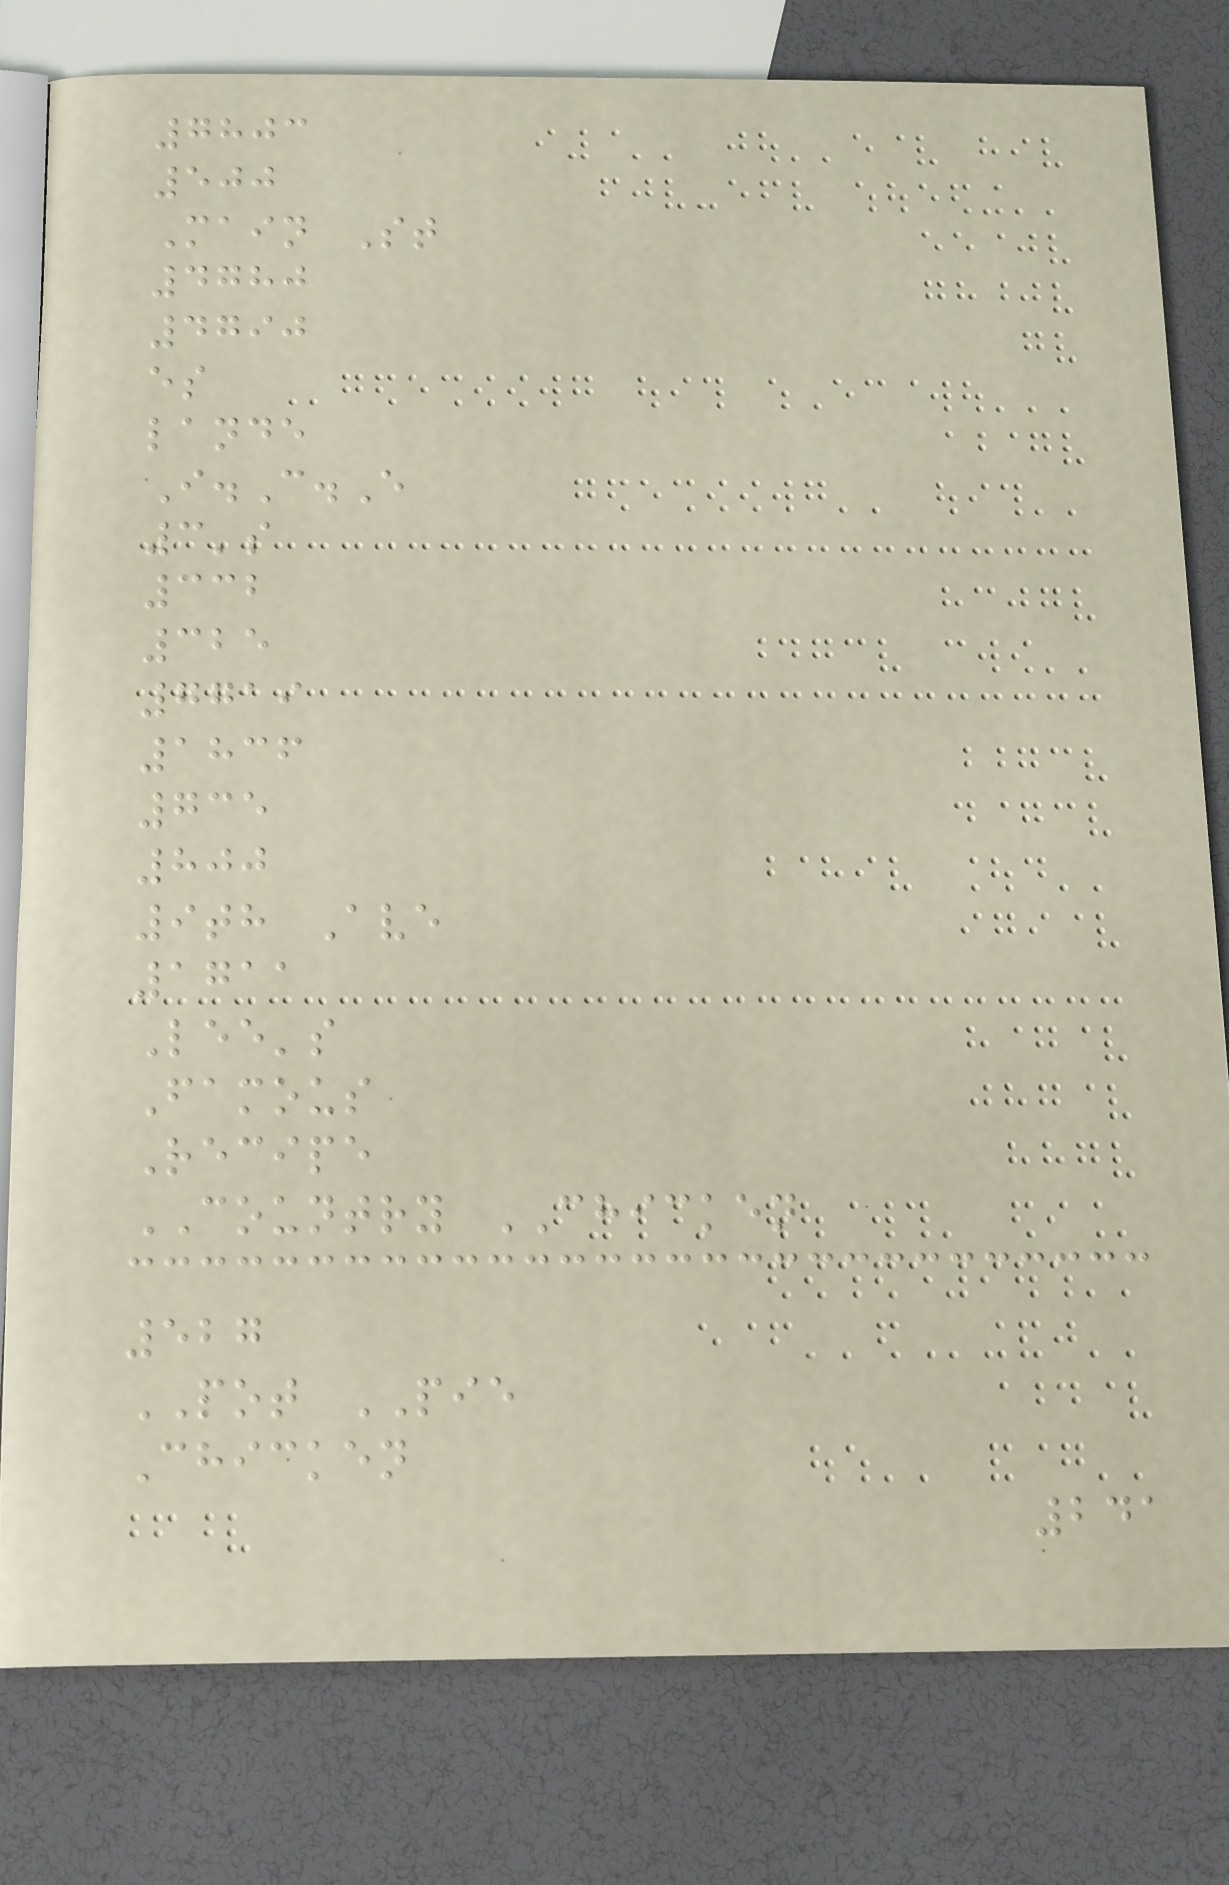7803
500
Main St
4780
4790
es
lande
I.C.E
3's
332
325
7719
1836
735
800
9th Ave
1711
Lee's
Famous
Recipe
COUNTRY CHICKEN
527
POT PIE
Chicken
241
